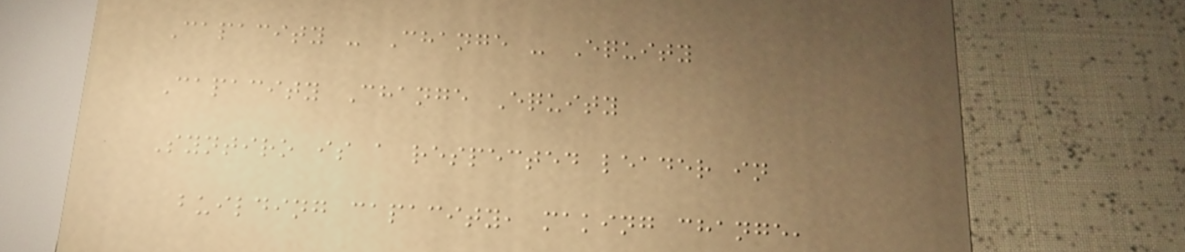Capacity - Change - Equity
Capacity Change Equity
Syntiro is a respected leader in
building capacity, making change,
